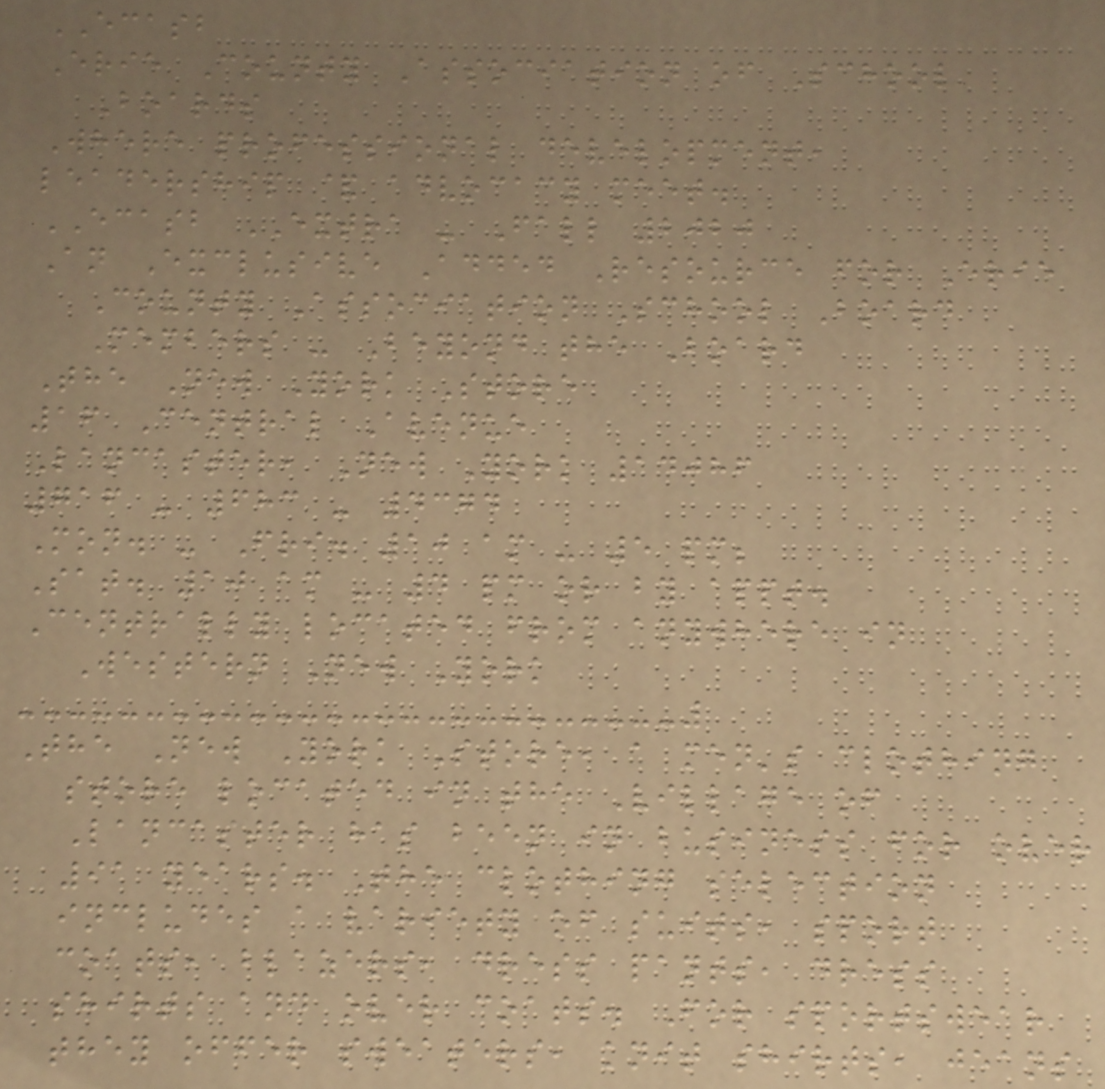ECASB
Erie County Association of School
Boards
Where professional development,
leadership & advocacy meet.
ECASB EXTRA - Fall 2020
An Exclusive Added Resource for Erie
County Association School Board
Members - Beyond the Board
The New York Store
16 Central Avenue
Lancaster, New York 14086
716 - 683 - 4374
Mon. - Fri. 10 am - 5 pm;
Sat. 10 am - 4 pm or by appt.
Centrally located from anywhere in
Western New York
The New York Store, a men's clothing
store located in the Village of
Lancaster has been in business for over
91 years. The clothing selection
includes a variety of suits, sport
coats, blazers, dress pants, dress
shirts and over coats. For sportswear
they offer sweaters, knit shirts, jeans
